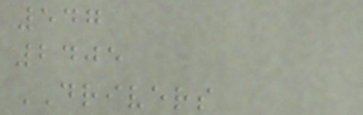547
2405
DRIVERS
